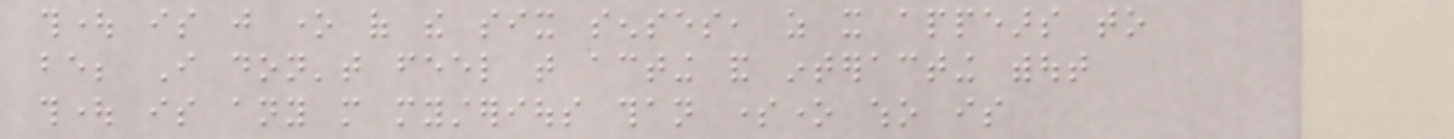thought is just one of the six senses, as it appears to
be; I don't feel that acting and interacting without
thought is any more mysterious than someone who is
